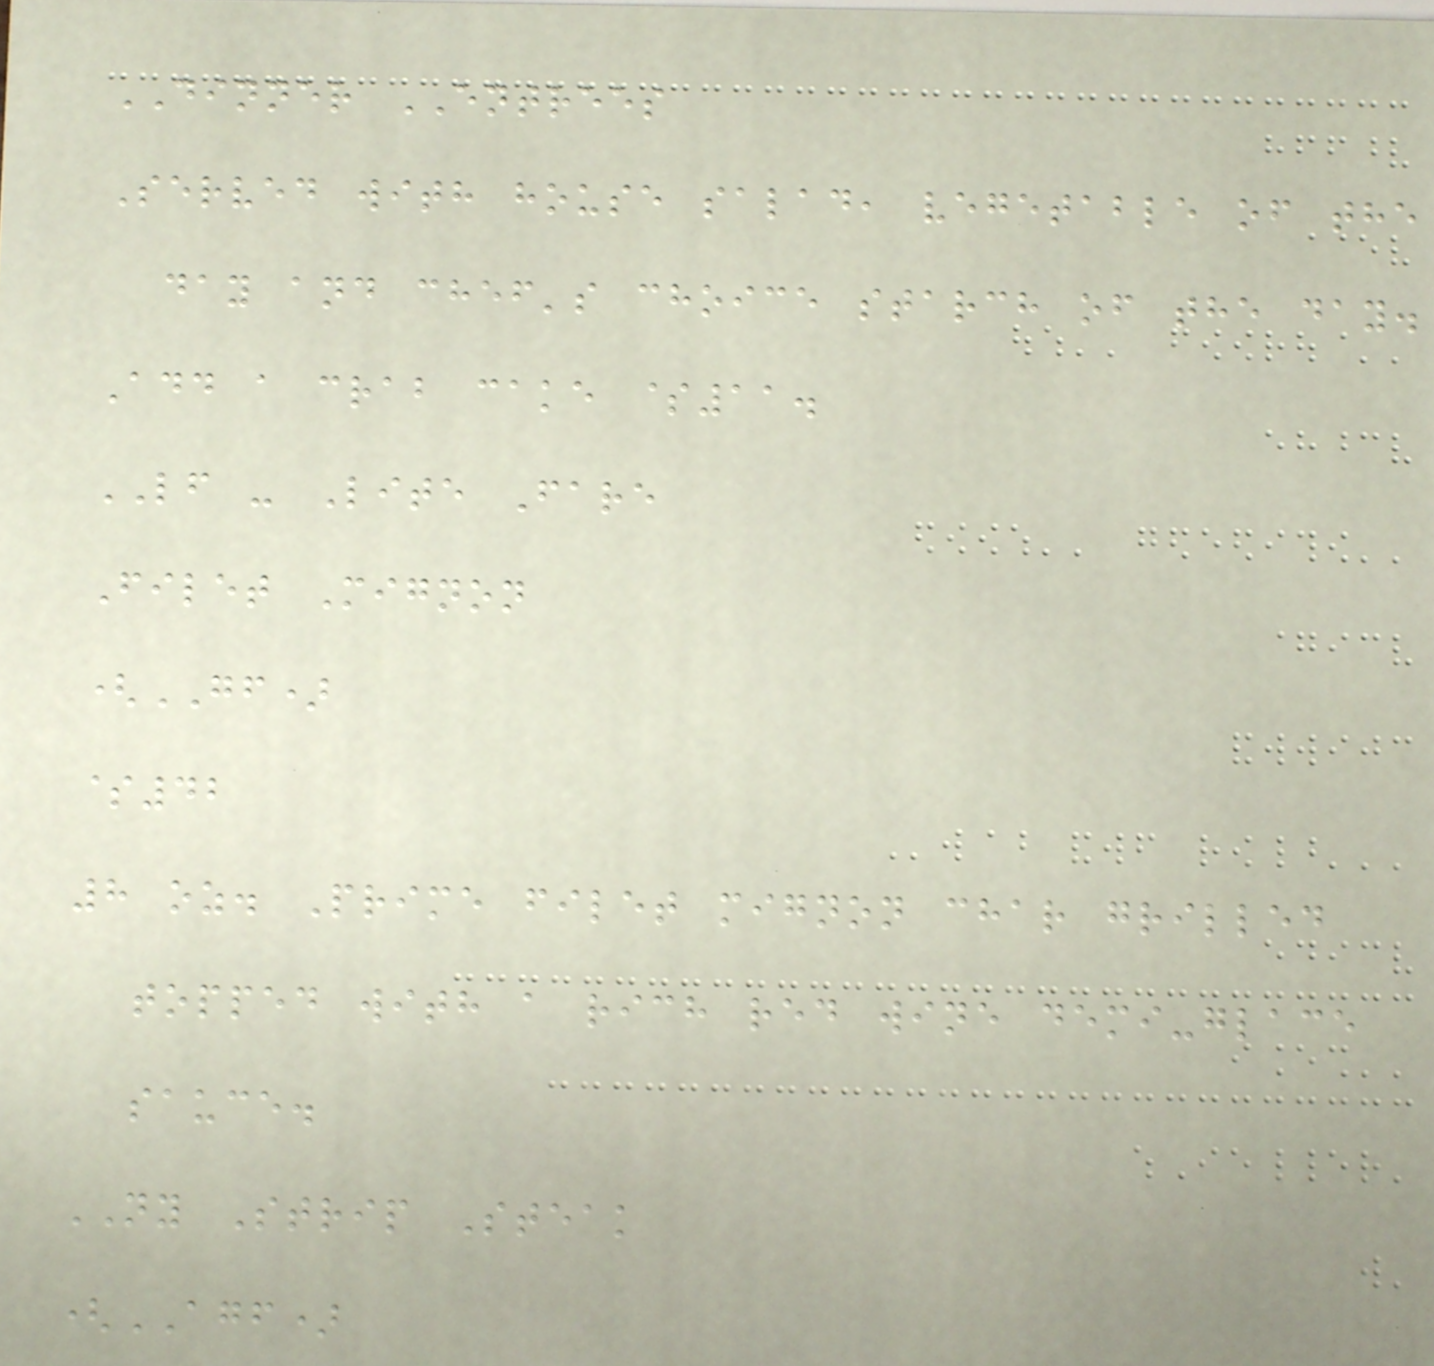DINNER ENTREES
Served with house salad, vegetable of the
day and chef's choice starch of the day.
Add a crab cake $11.
LF - Lite Fare
Filet Mignon
(GF)
$42
8 oz. Prime filet mignon char grilled
topped with a rich red wine demi-glace
sauce.
NY Strip Steak
(AGF)
